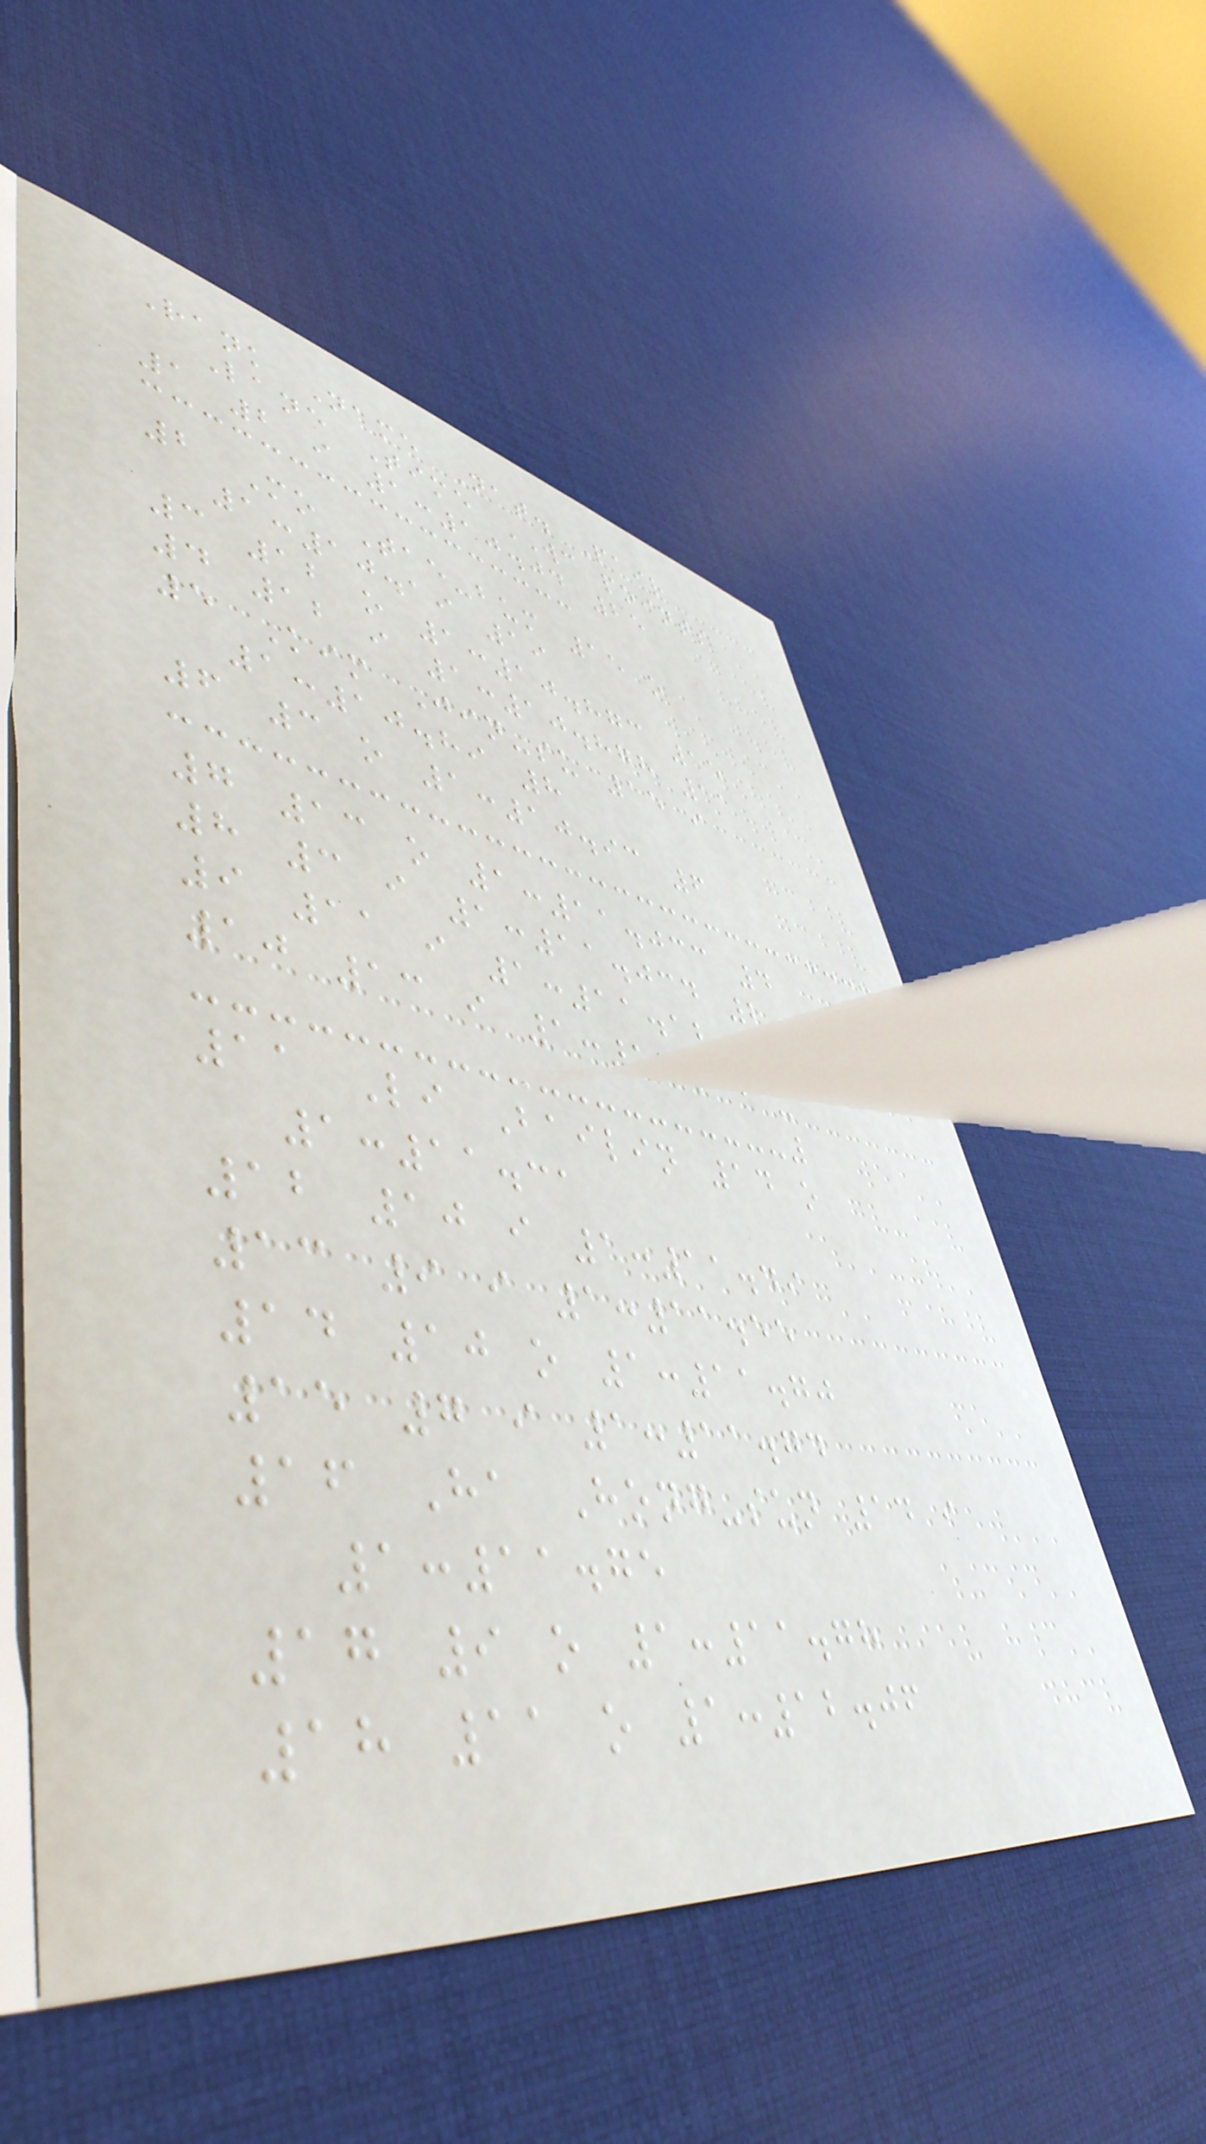Rank Name Nat. Pair
Lane Time WC points
1 2 i 1:10.04 25
2 Mo Tae-bum 15 o
1:10.19 19
3 12 o 1:10.873 15
4 12 i 1:10.878 11
5 Kim Jin-su 15 i
1:10.89 8
6 3 o 1:10.93 6
7 13 o 1:11.033 4
8 3 i 1:11.034 2
9 11 i 1:11.12 1
10 13 i 1:11.15 -
11 Li Bailin 14 o
1:11.31
12 10 i 1:11.49
13 9 i 1:11.55
14 10 o 1:11.70
15 7 i 1:11.74
16 Ha Hong-sun 14 i
1:11.75
17 9 o 1:11.78
18 11 o 1:12.06
